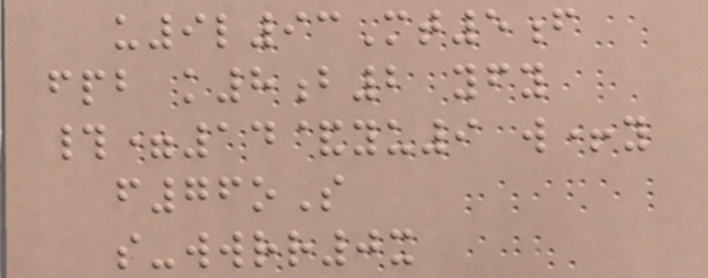u9l93Mt5f
fpb k8b2 yfy
#=14&yu9 w+y
f76oS
s-wwrr0x
